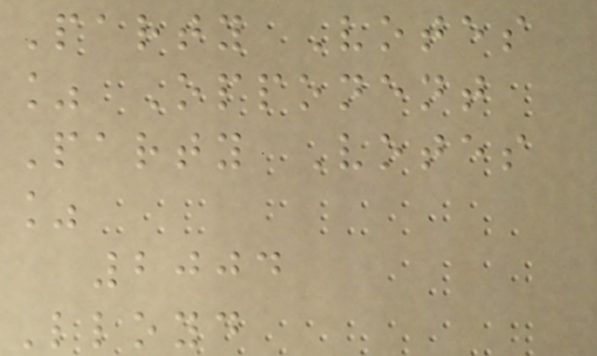Party Votes
% Opponent
Party Votes
%
2004
Lloyd
